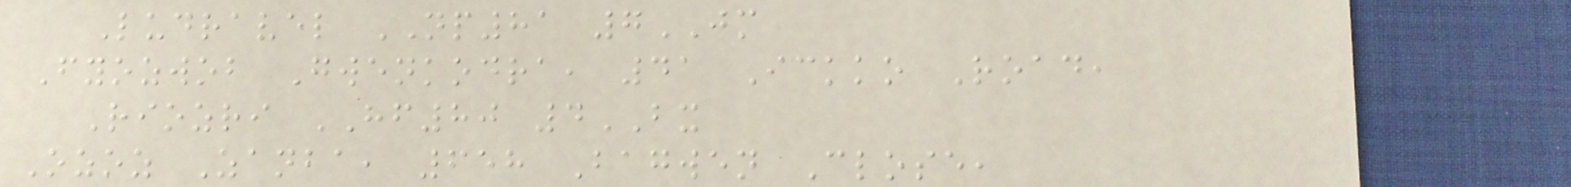Ludravel NP81 7JM
Fyozwob Gwenkodra, 41 Ickko Road,
Riozri HF80 4BX
Ozoz Zanba, 658 Bagwen Close,
